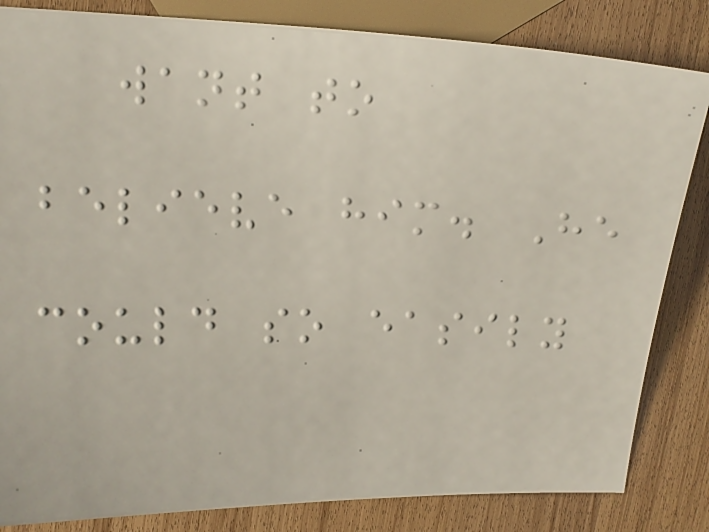want to
believe him. He
could so easily
